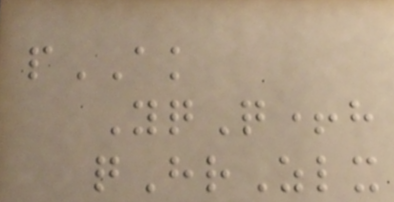pAK
YqQ+h
qHrZlx
